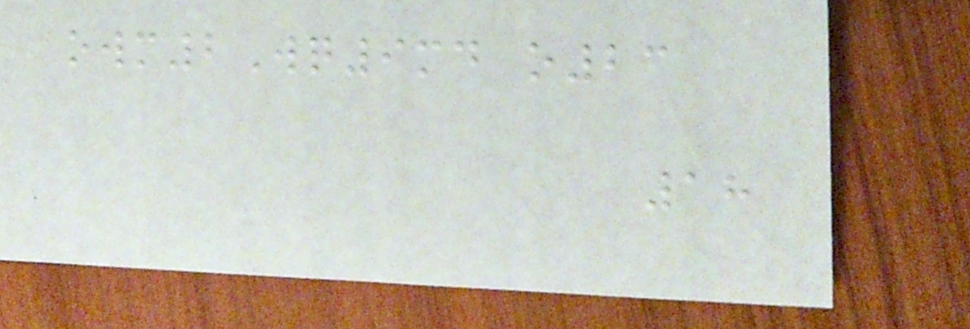owm2Wq9md o23
18
